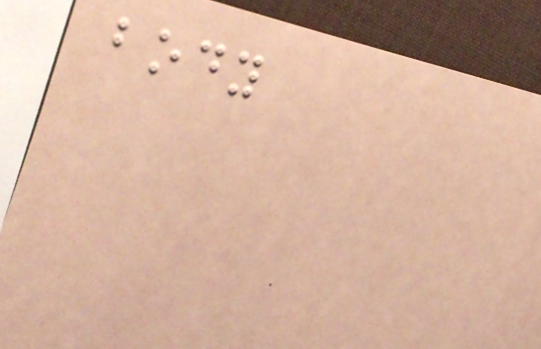body
